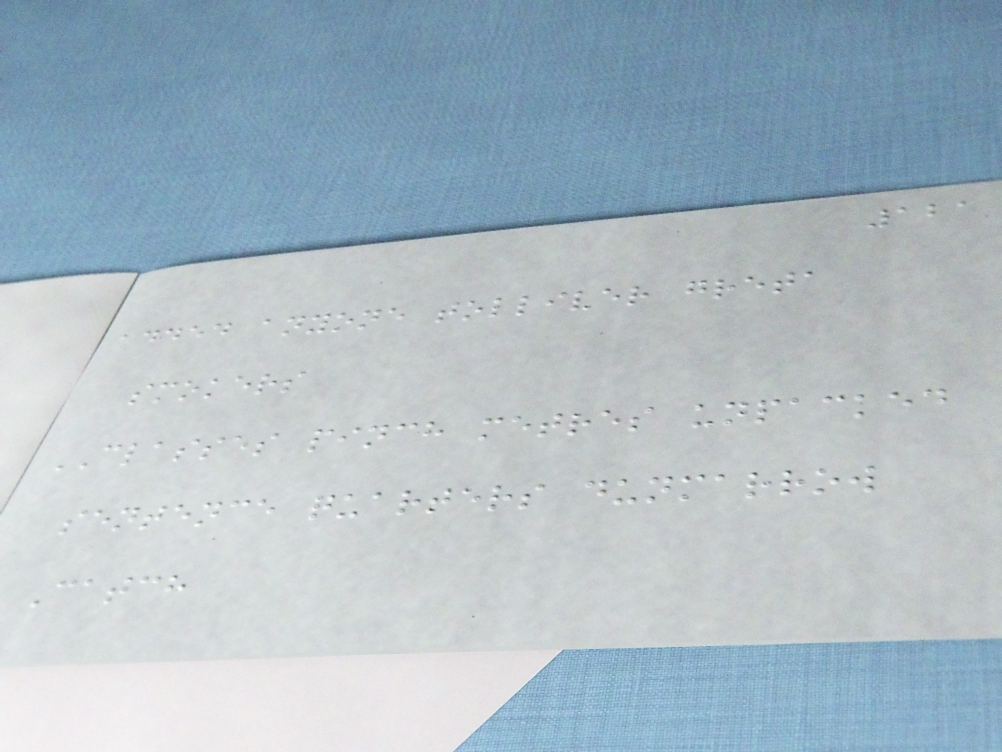121
added anyone tolliver greta
smokers
CLASSES pinch metres unpacked
sentence quarters dunmarrow
Catch
